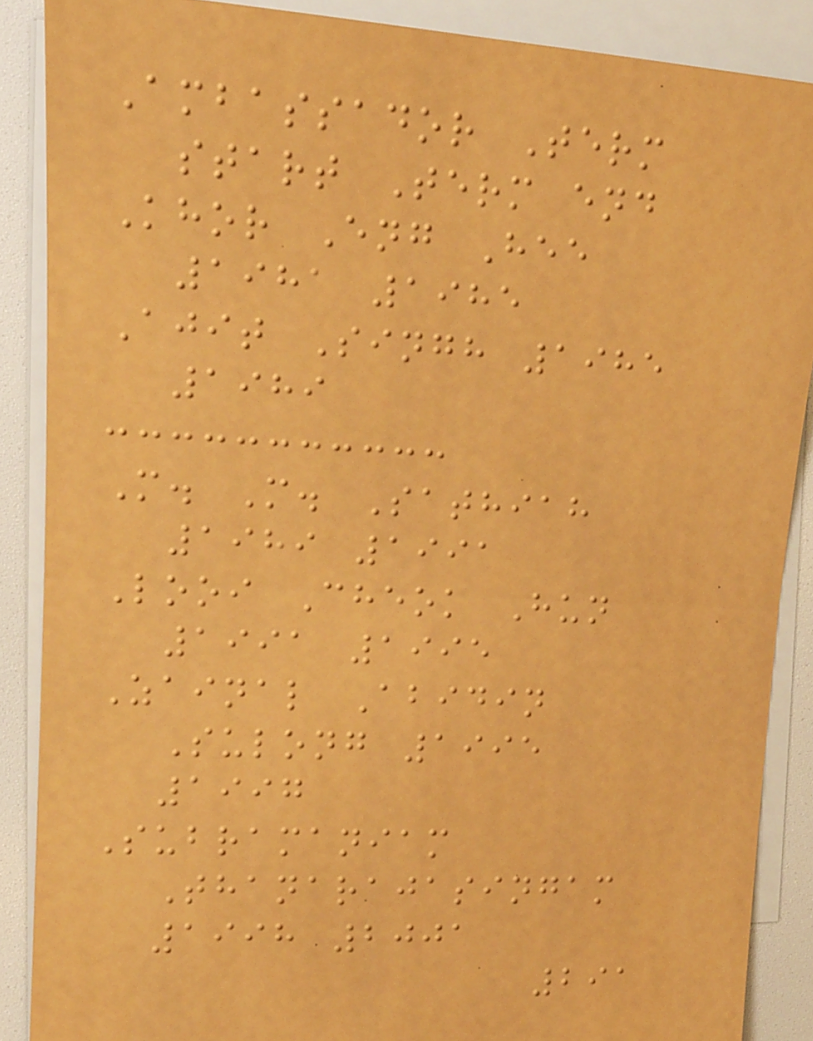Ambassador Term
start Term end
Khor Eng Hee
1981 1985
Ajit Singh 1985
1989
M. M. Sathiah
1989 1991
Looi Cheok Hun
1991 1995
Zainal Abidin
Sulong 1995
1997
Subramaniam
Thanarajasingam
1998 2001
291
